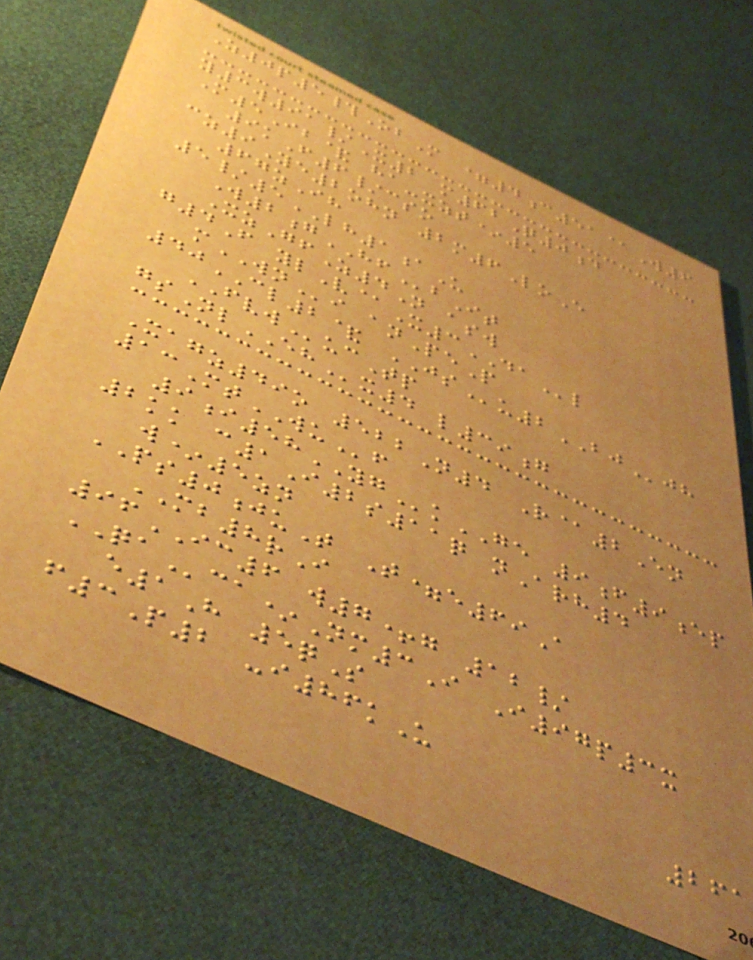Z0p5#ObM =4c51@W6
y3w91/X2 m62Q0d
M5Ib& ha-xzt*5
9kF6/cso
cz9Ye2ohn 2m6LoE
67zIh
5/5LH1aU
W2gHFbIt
XzGfZ4N asw
g4F ylV@X3DAl
mWNi anPeP
40CL2& JSu2BJjh
FVWucTp
gsNlEHx4 l39g
Xagz49o 522N4 R@2En
13MtWUf
9i58YGkGE 9f9ep
2kk c1I2s11q nArh4
w*5zn
PS0juT T=e69A
MB8rI
96IC6 w7+g 12/
QAca*Nm3I I97p3x
e1H 5qS
f3P2 -i86kU
261
